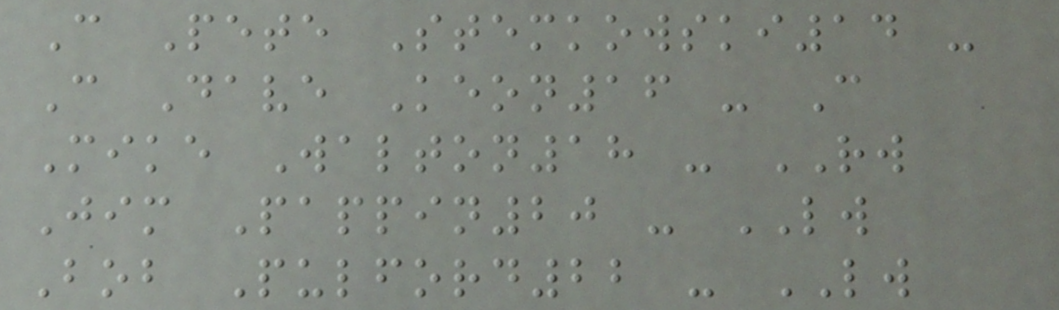C Pete Stemkowski14 -
C Dave Keon16 - C
Mike Walton18 - RW
Jim Pappin20 - LW
Bob Pulford22 - LW
